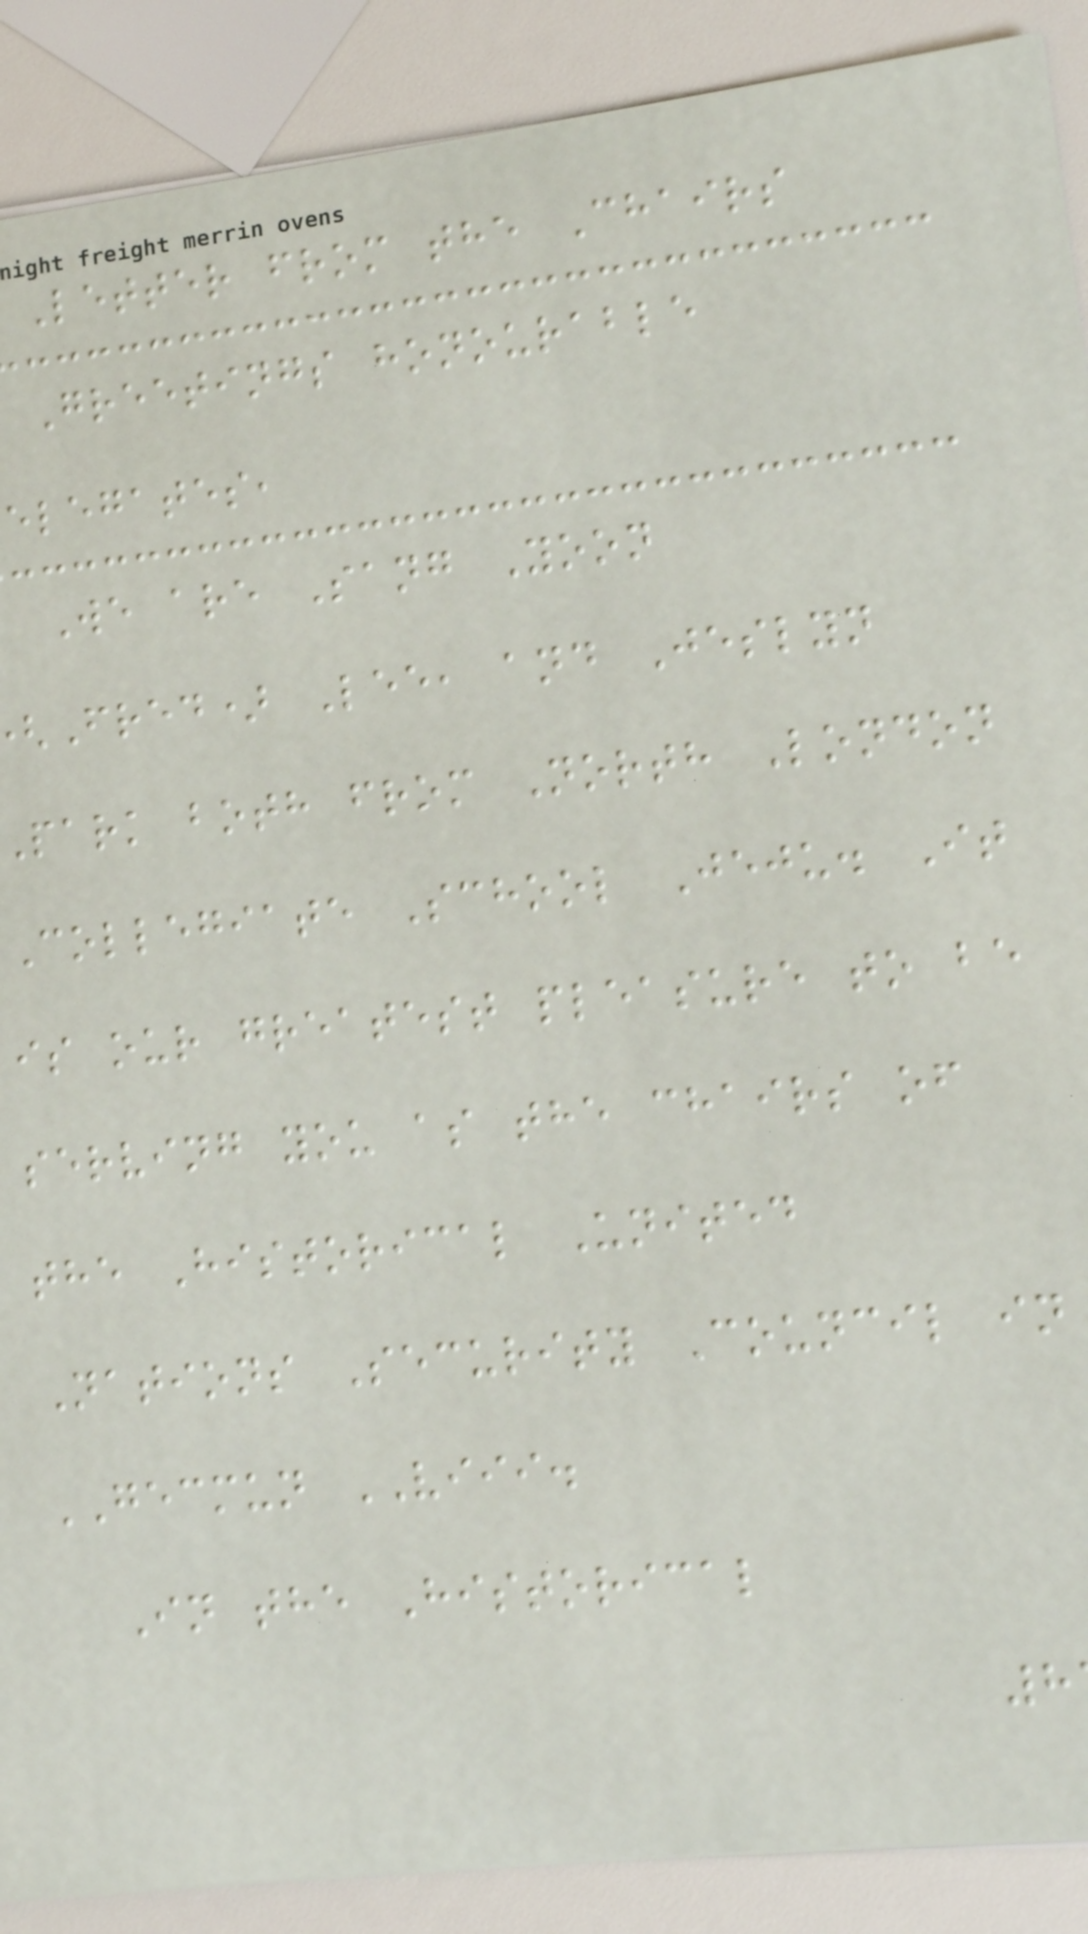Letter from the Chairs
Greetings honourable
elegates,
We are Sang Yoon
Fred) Lee, and Jeslyn
park both from North London
Collegiate School Jeju. It
is our greatest pleasure to be
serving you as the chairs of
the Historical United
Nations Security Council in
GECMUN VIII.
In the Historical
